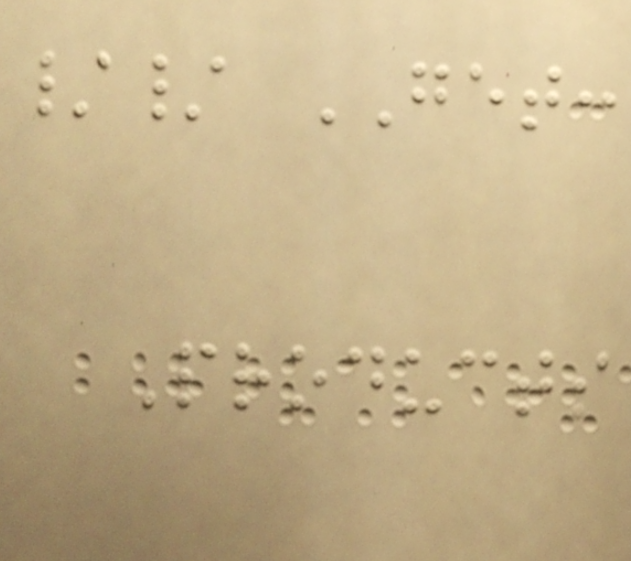// GET:
Products
